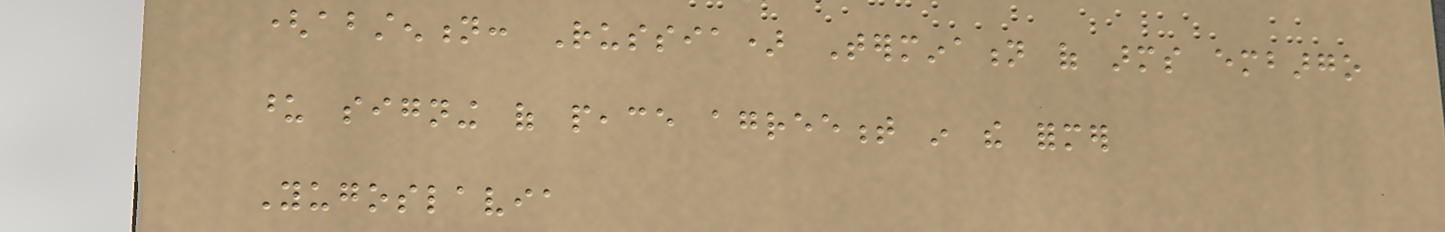(abstention: Russia) Termination of arms embargo
upon signing of peace agreement in the former
Yugoslavia
